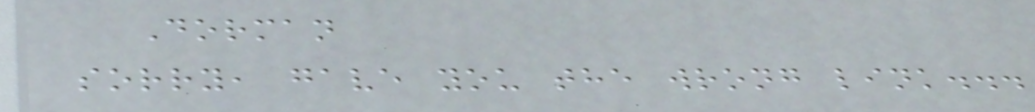Dorman
sorry, gave you the wrong link...
